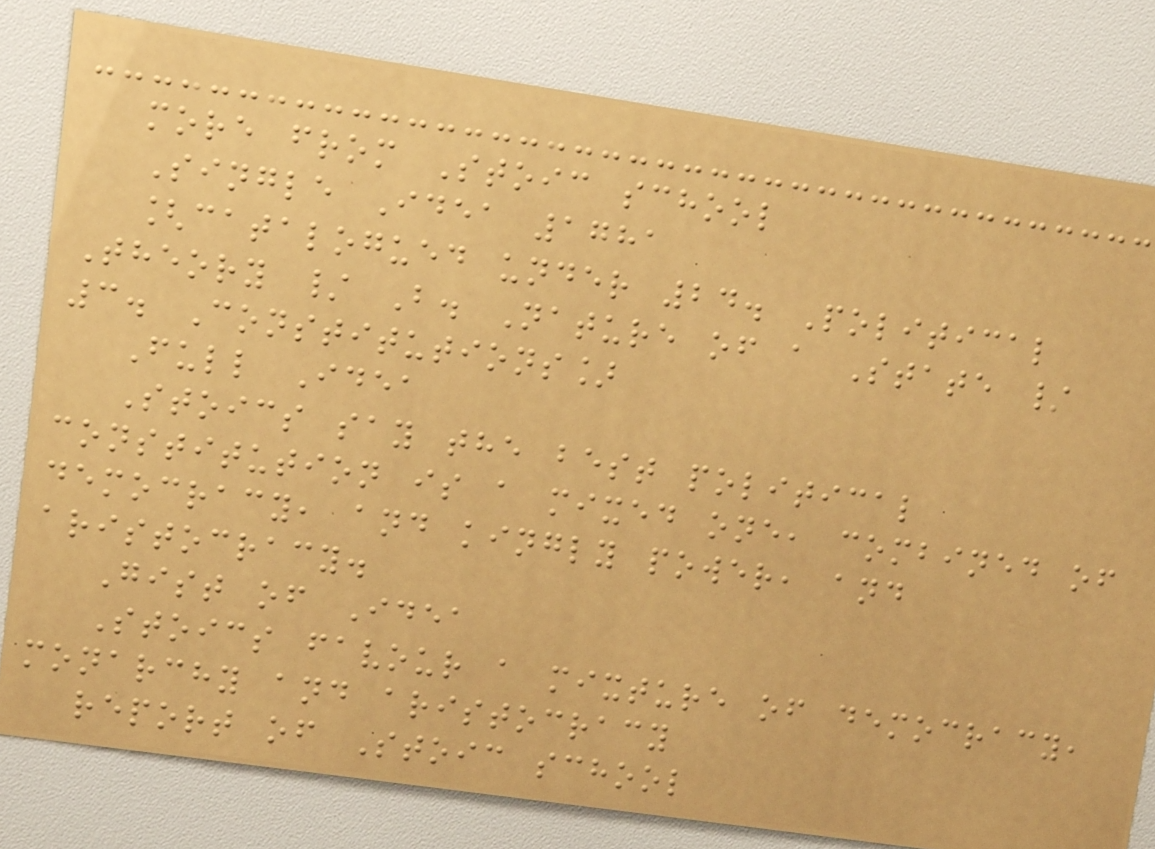more from Stoic school
Single Idea 1781
[catalogued under 24. Political
Theory / B. Nature of a State /
3. Constitutions]
Full Idea
Stoics say the best political
constitution is a mixed one, combined of
democracy, and kingly power, and
aristocracy.
Gist of Idea
Stoics favour a mixture of democracy,
monarchy and aristocracy
report of Stoic school
